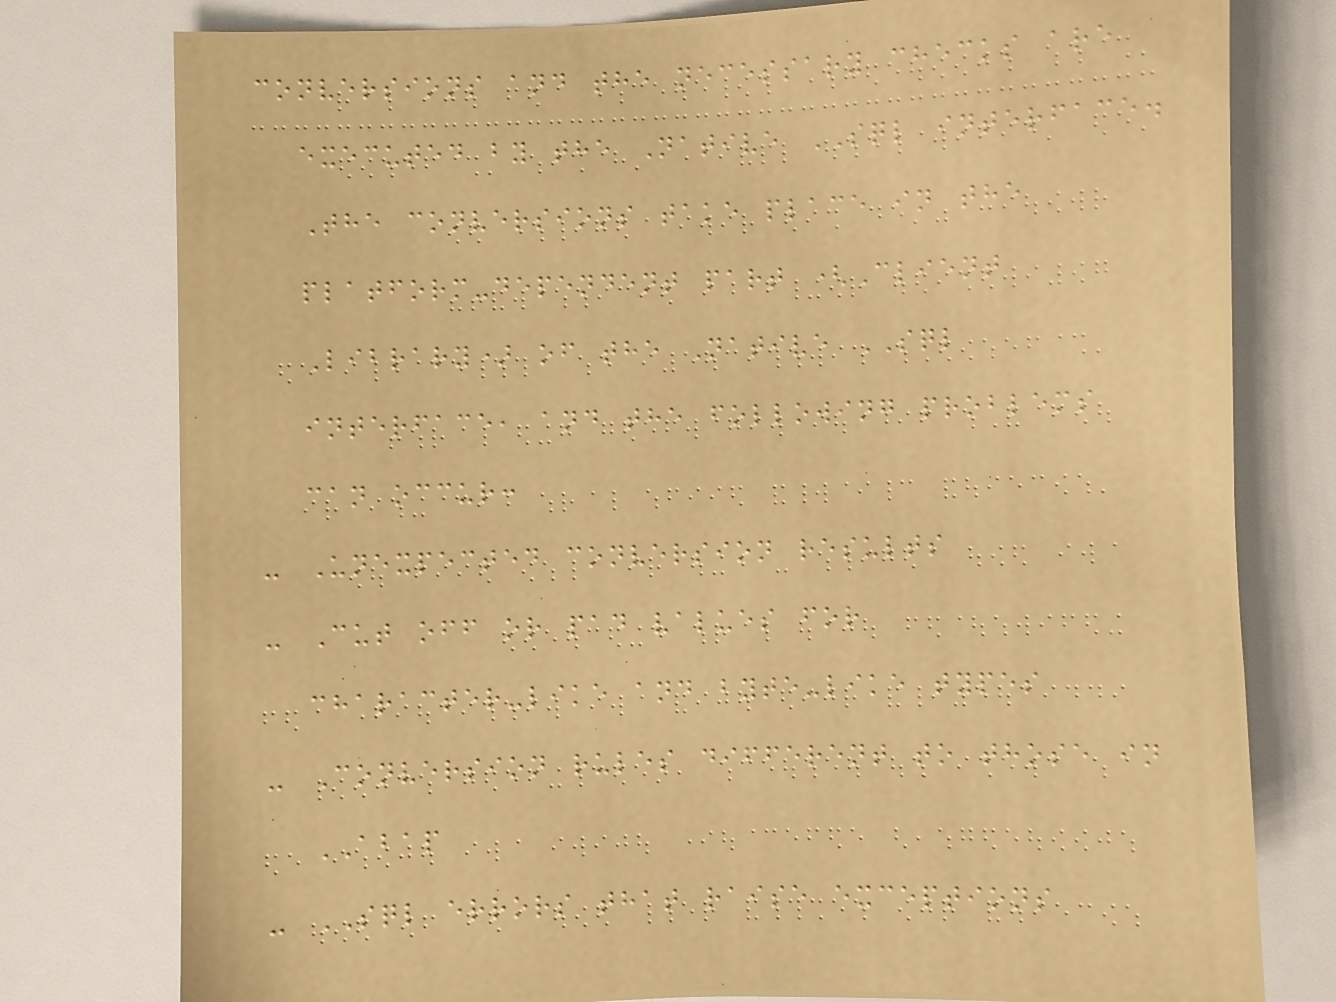conversions and the necessary checks are
executed by the Native SQL interface.
The conversions take place in the
platform-dependent part (Client
Library) of the Native SQL
interface, and the following problems
can occur:
- Unexpected conversion results
- Cut off or pad values for
character-like and byte-like types
- Conversion rules different to those in
ABAP
- SQL errors that raise exceptions
